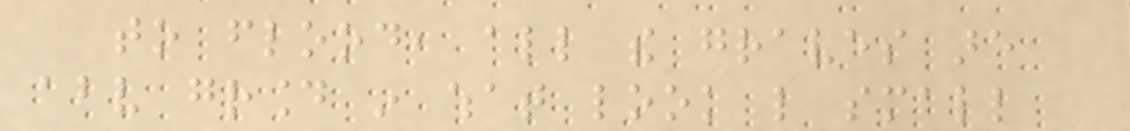to flood, all the graves are
above ground in what look like small
